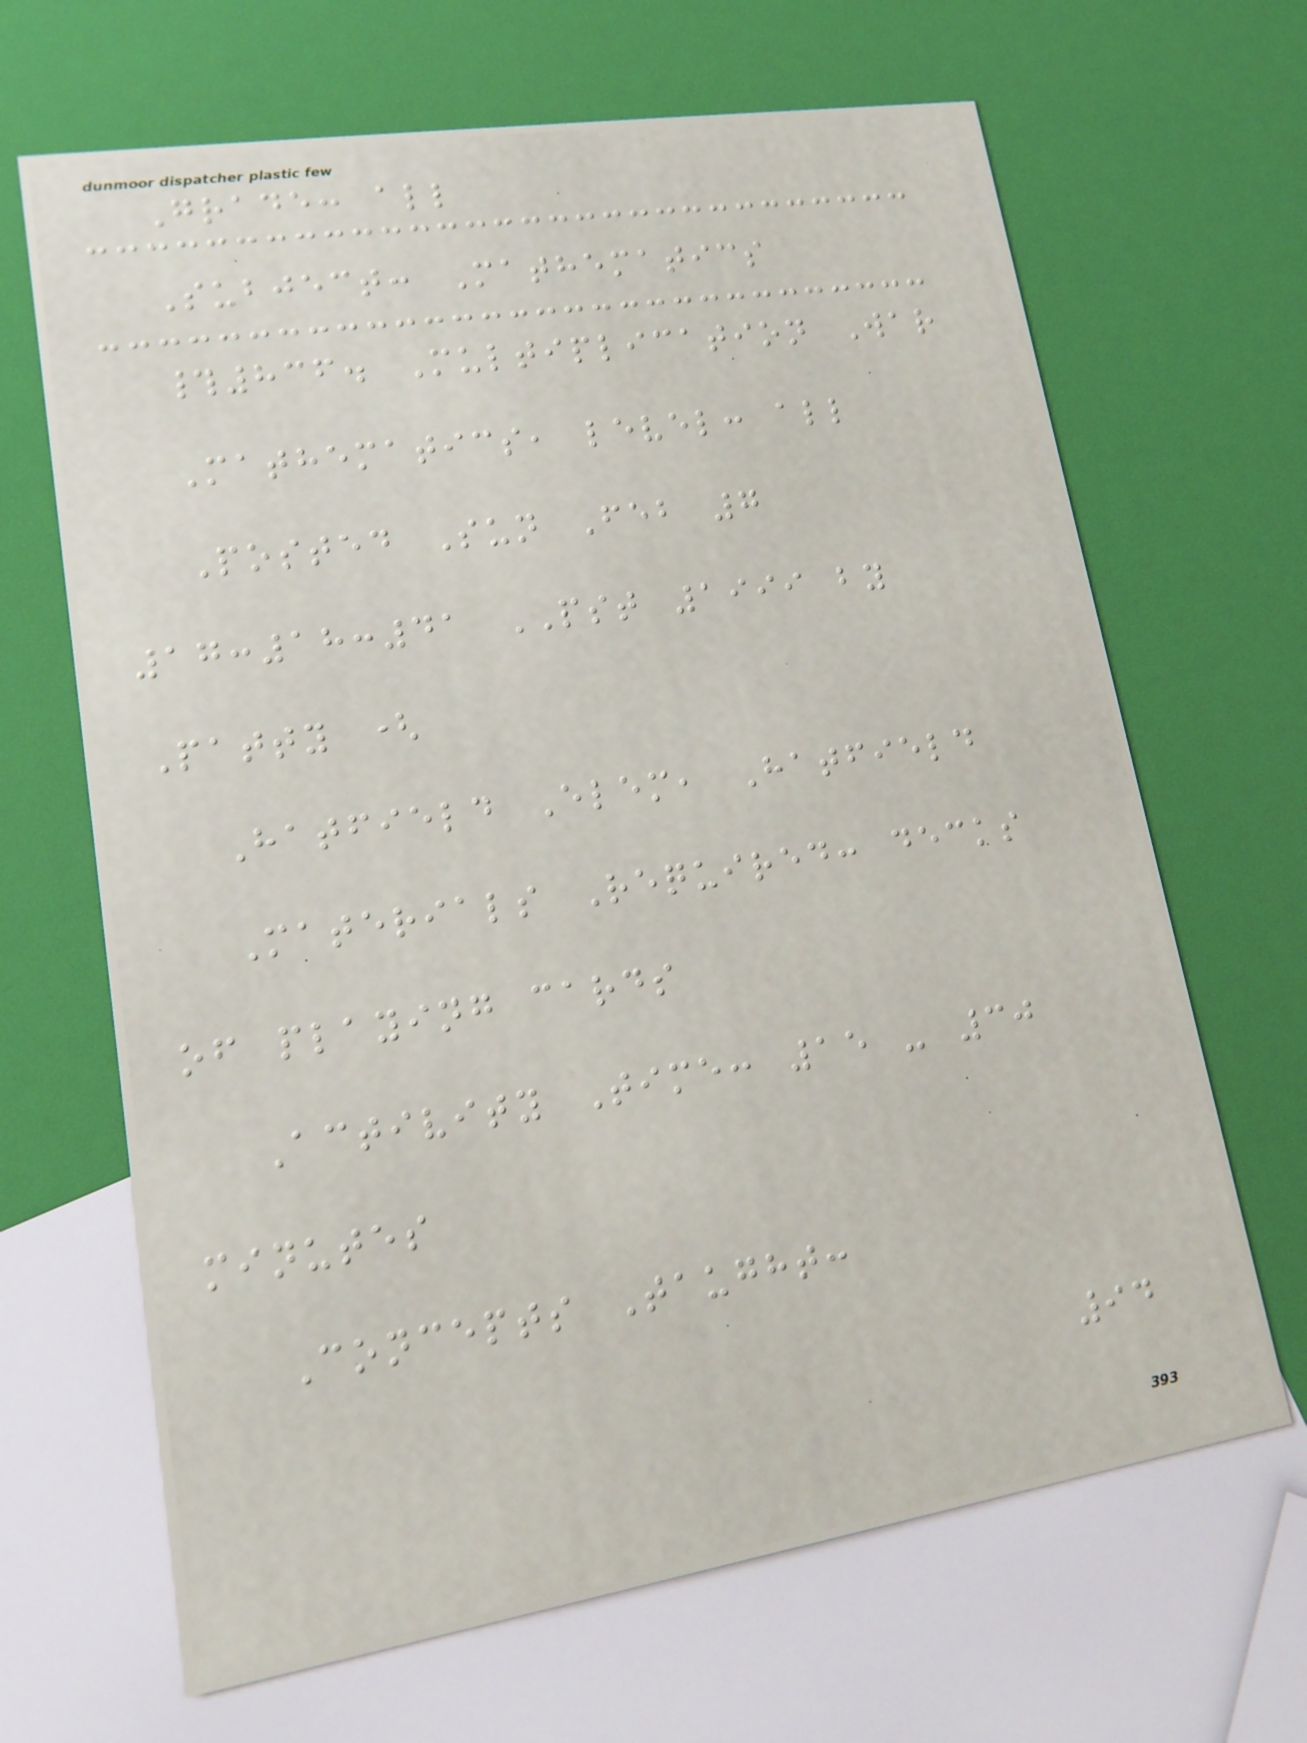Grade: all
Subject: Mathematics
#836. Multiplication War
Mathematics, level: all
Posted Sun Feb 7
17:18:41 PST 1999 by
Patty (
Hatfield Elem, Hatfield
Materials Required: decks
of playing cards
Activity Time: 15 - 30
minutes
Concepts Taught:
94
